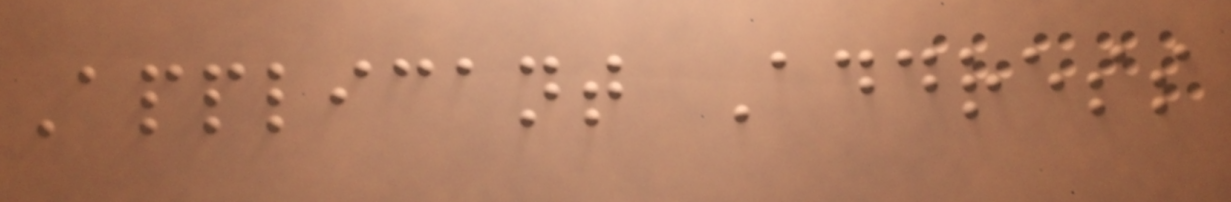Applicant Address
